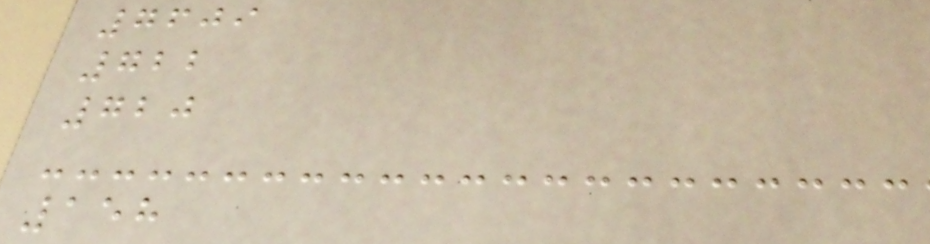7609
722
720
158
